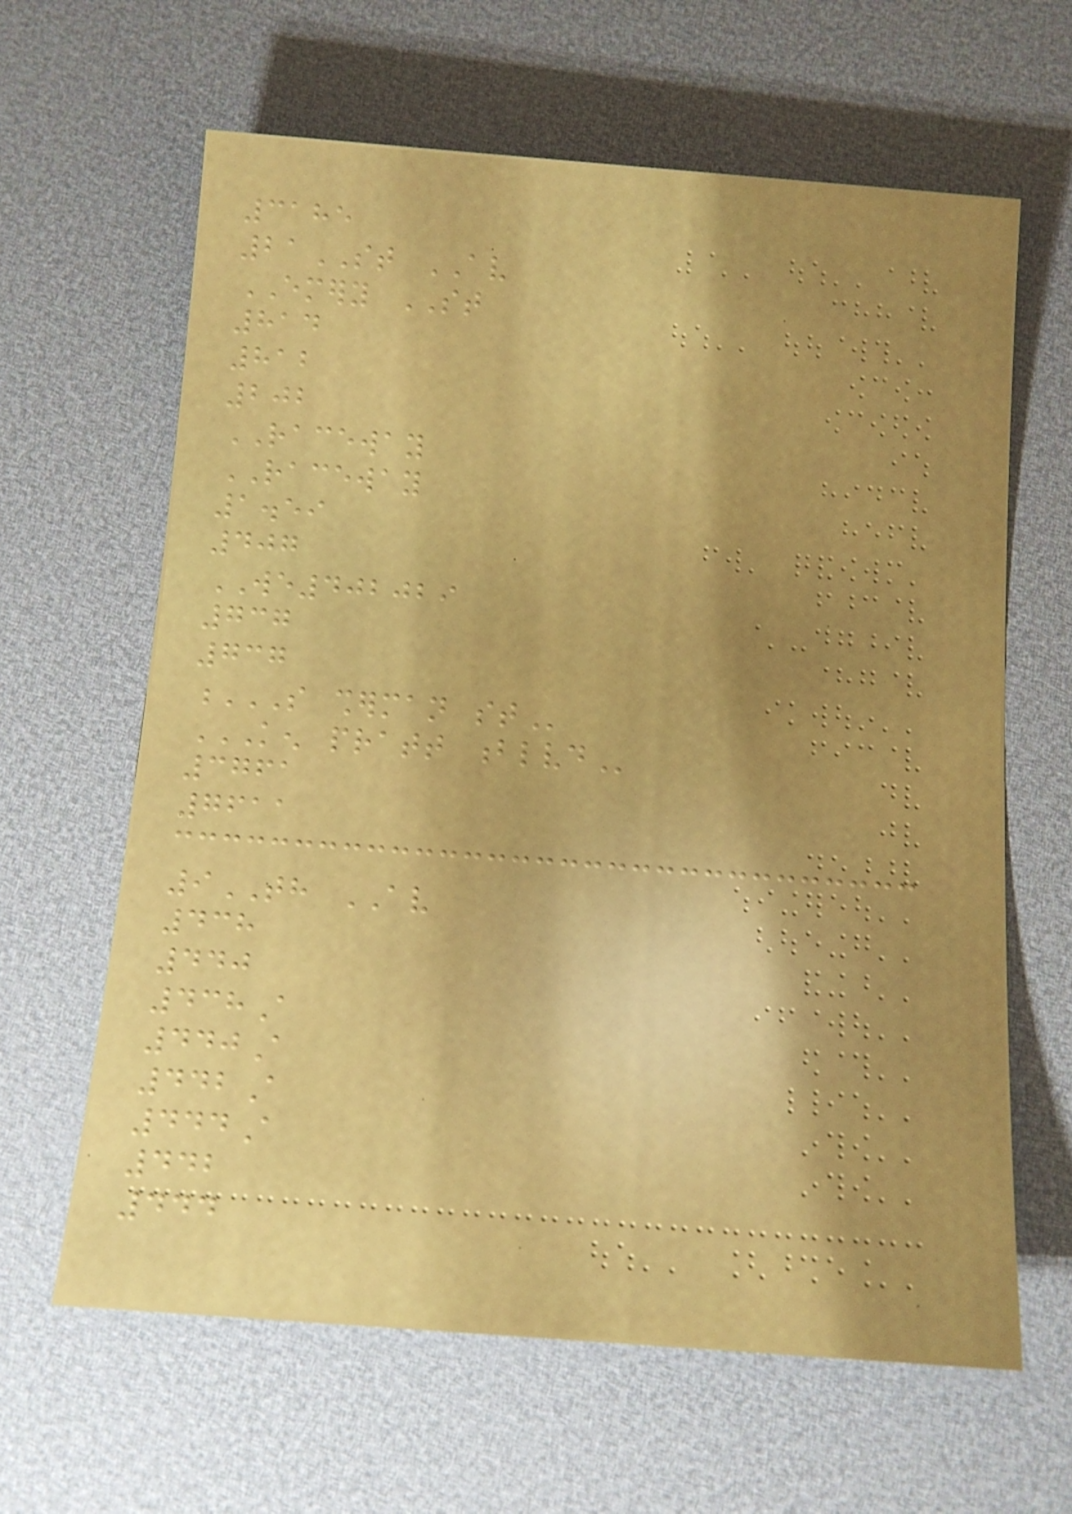3185
21ST AV
EMERY ST
814
812
202
RACEWAY
RACEWAY
1.59
407
WE402029
737
737
S SHERMAN ST
KEN PRATT BLVD
3761
7611
9TH AV
438
440
438A
440A
442A
444A
442
444
